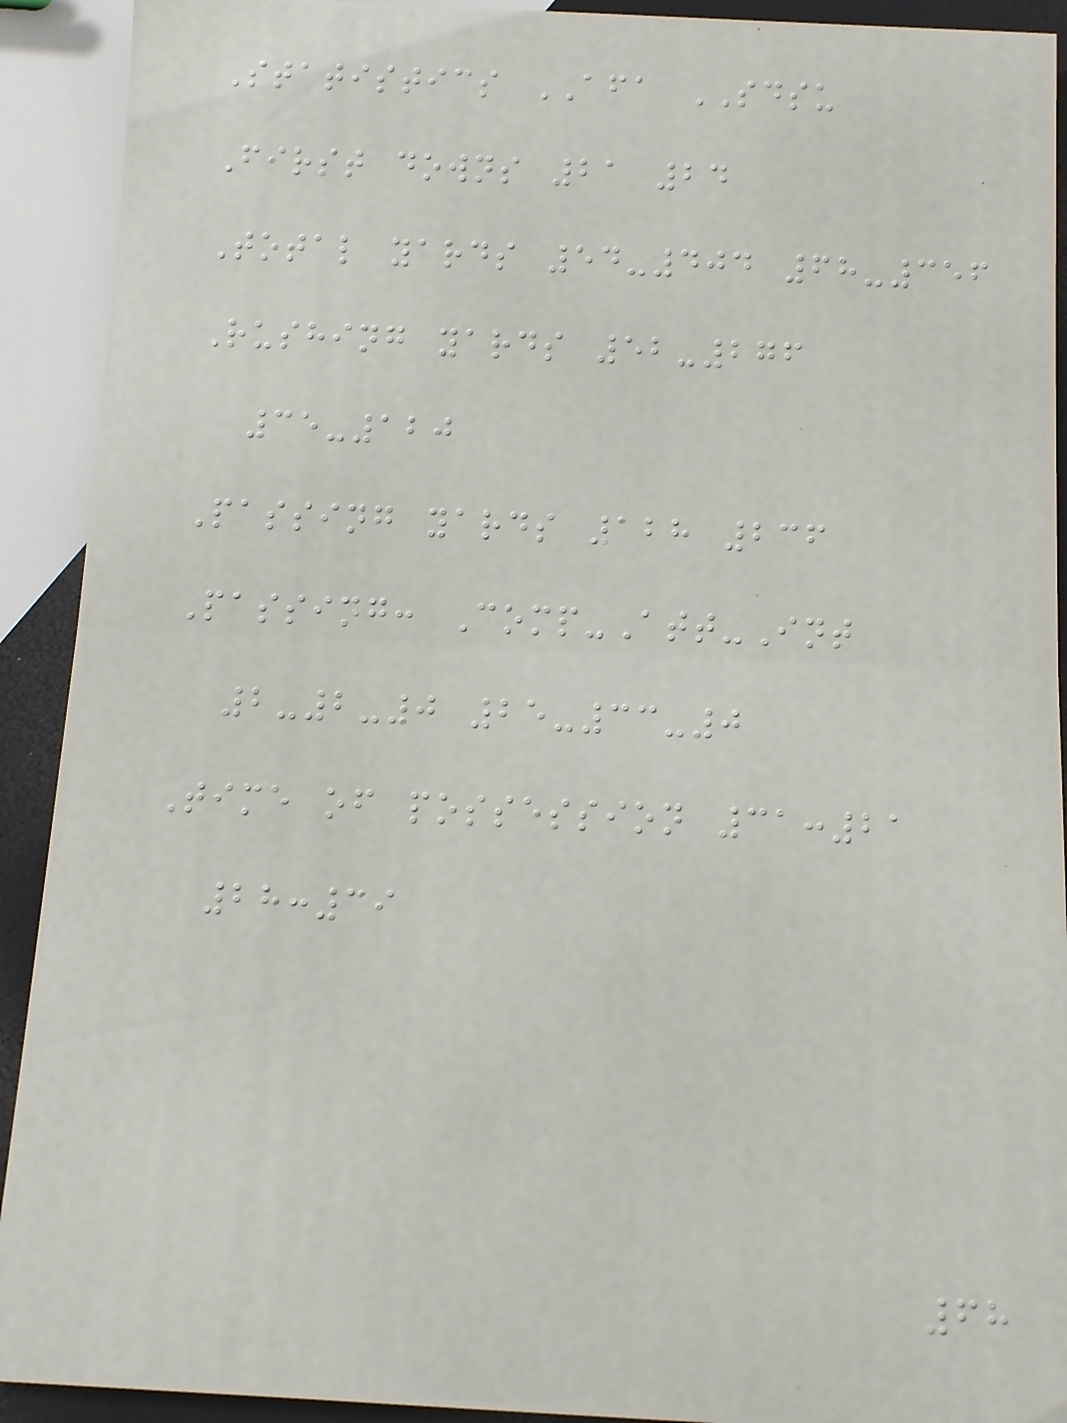Statistics AFA SDSU
First downs 21 24
Total yards 54-404 68-356
Rushing yards 52-276
35-120
Passing yards 128 236
Passing: Comp-Att-Int
2-2-0 25-33-0
Time of possession 31:21
28:39
68
